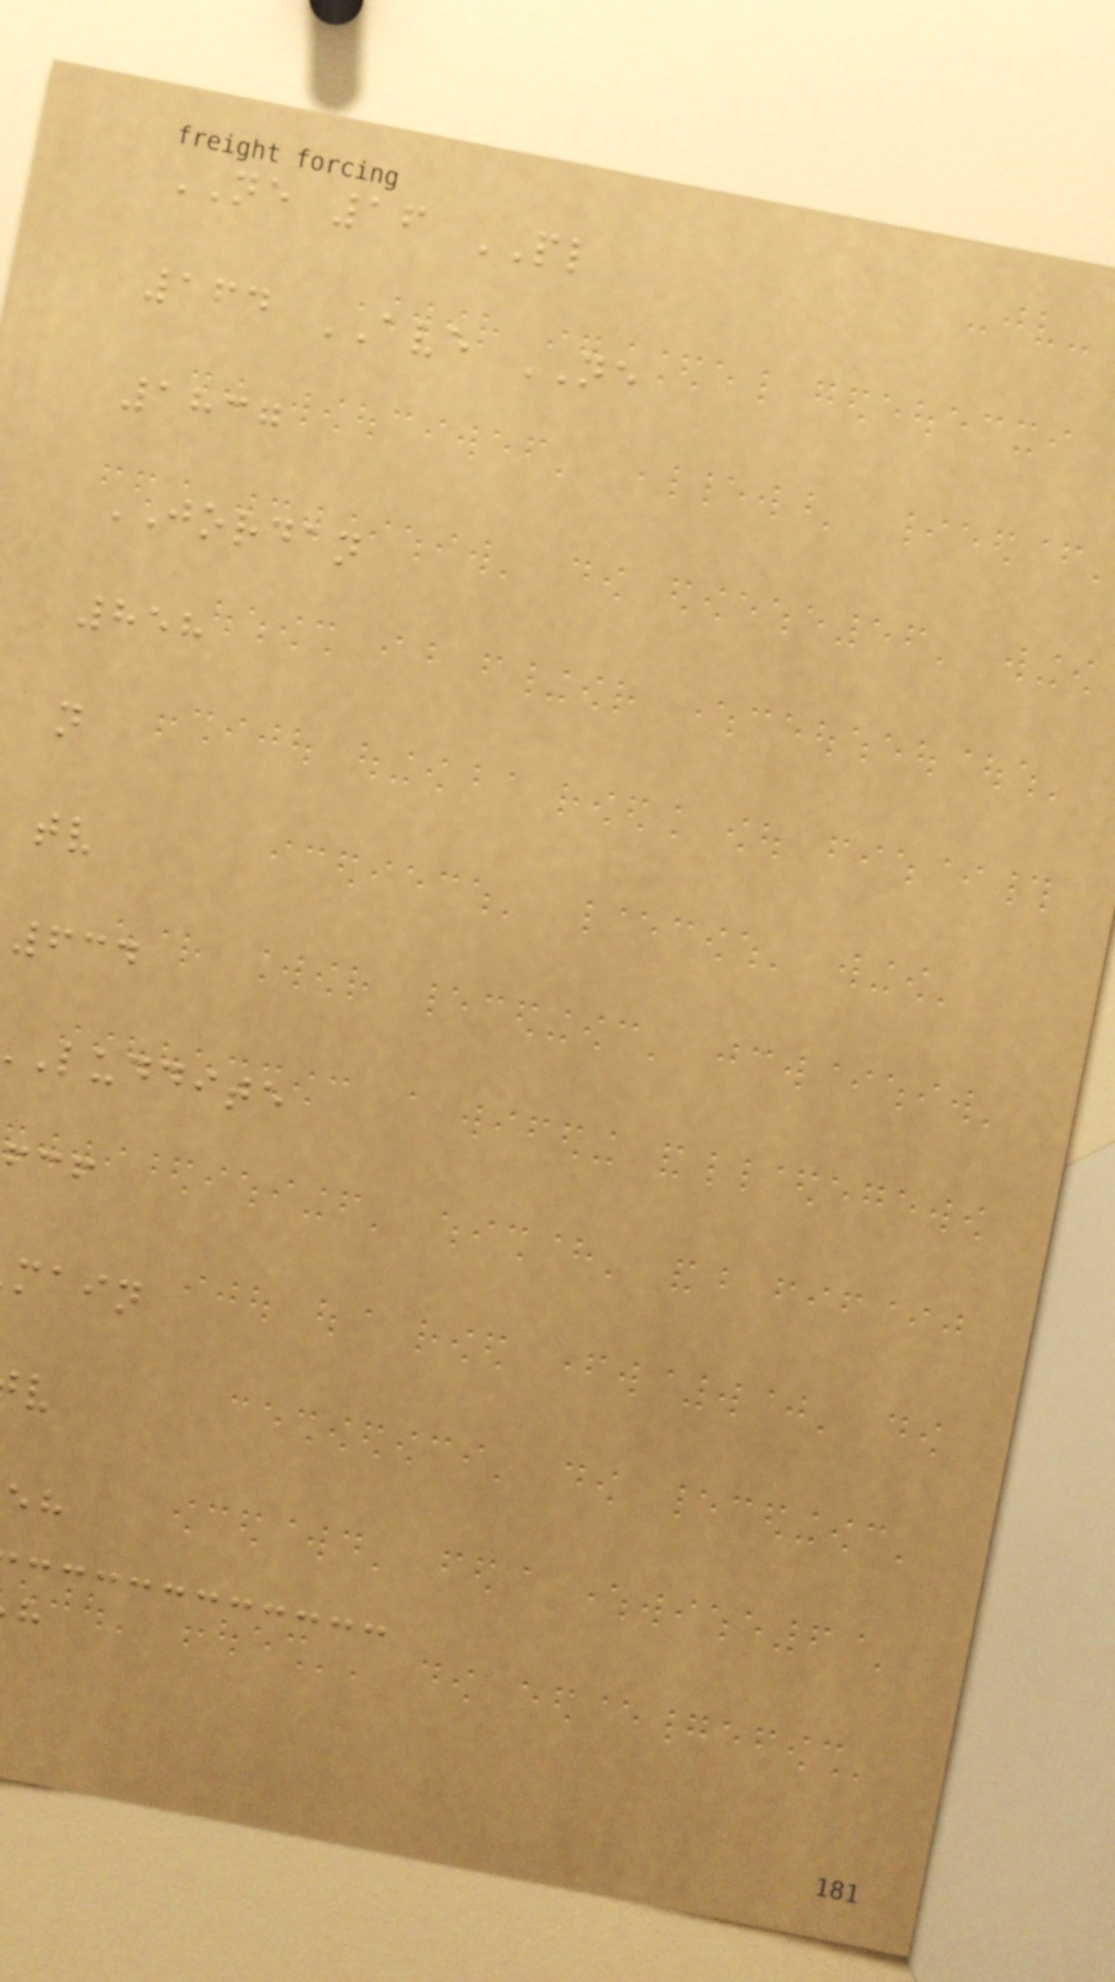NE 16 PL
164 AVE NE
1837
JORDAN
858
n
tv
634
luddite
main
